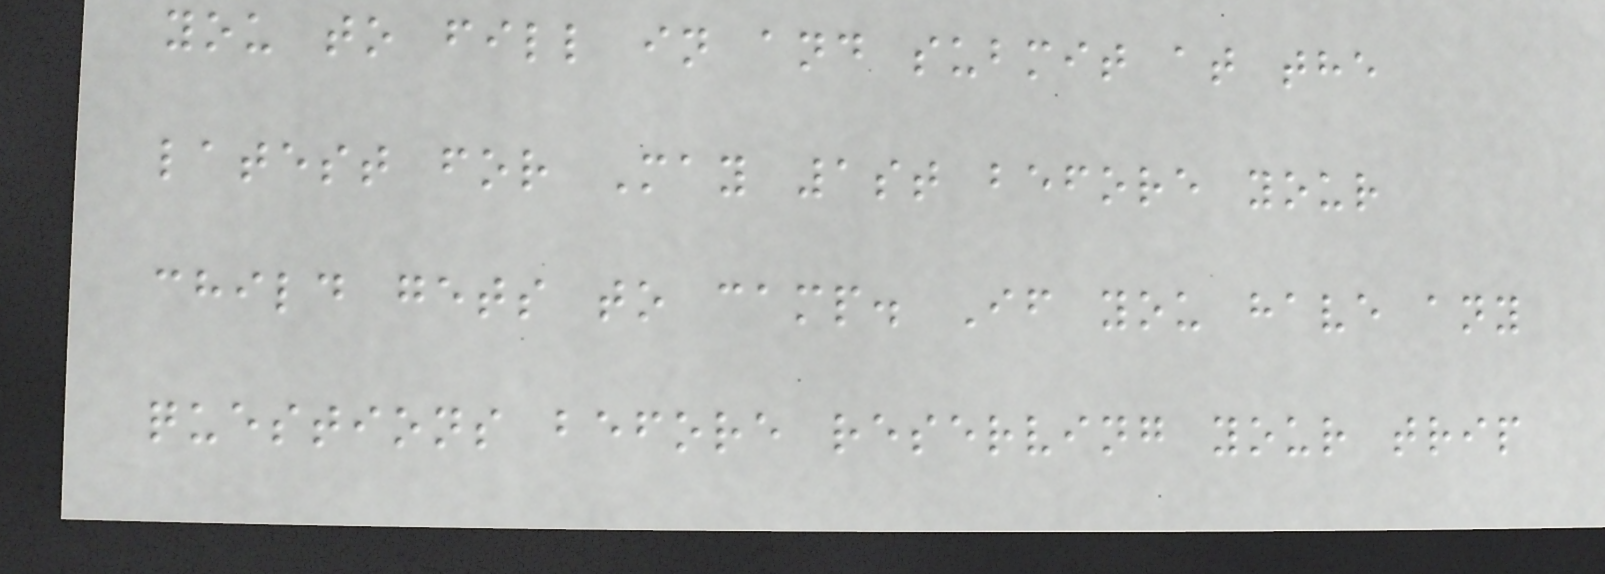you to fill in and submit at the
latest for May 1st before your
child gets to camp. If you have any
questions before reserving your trip
